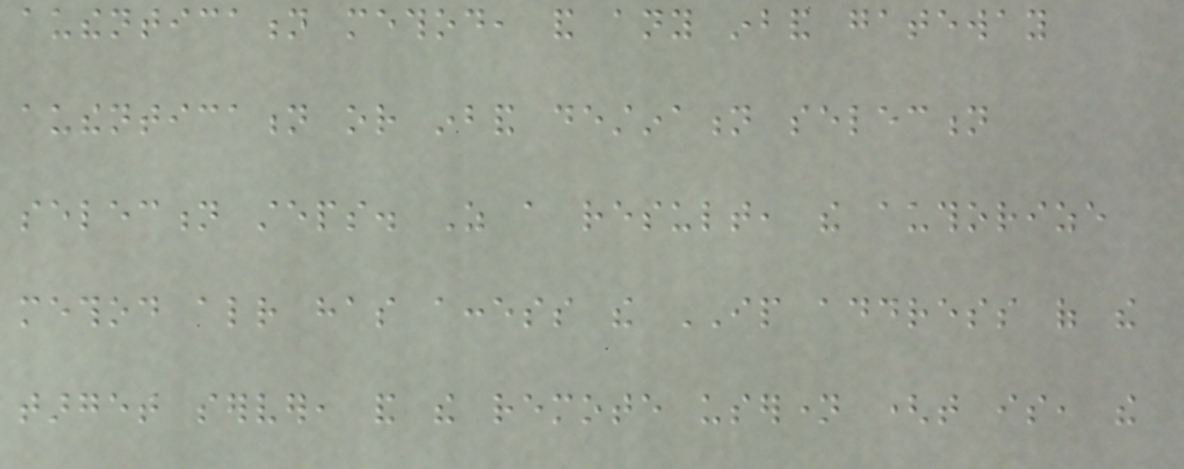authentication method, and any inband gateway
authentication or inband destination selection
selection steps. As a result, the authorize
method already has access the IP address of the
target server, and the remote username (that is, the
